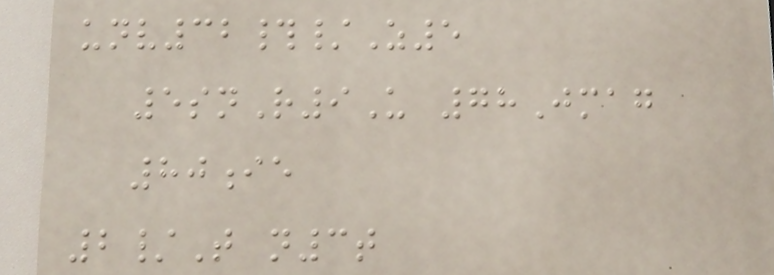unv32#/Z5
5snR9U 78Jmag
80ie
2/T n3t
